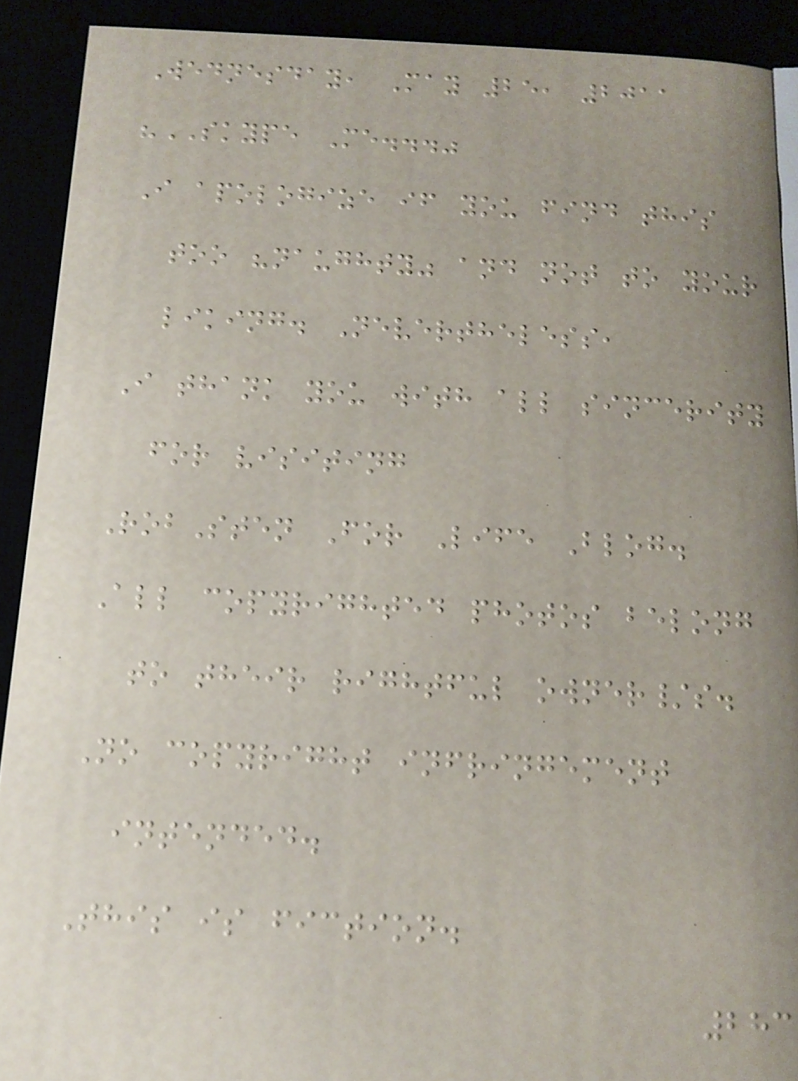Wednesday, May 25, 2011
"SKYPE Me..."
I apologize if you find this
too "naughty" and not to your
liking. Nevertheless,
I thank you with all sincerity
for visiting
RobSten For Life Blog.
All copyrighted photos belong
to their rightful owner/s.
No copyright infringement
intended.
This is fiction.
283
